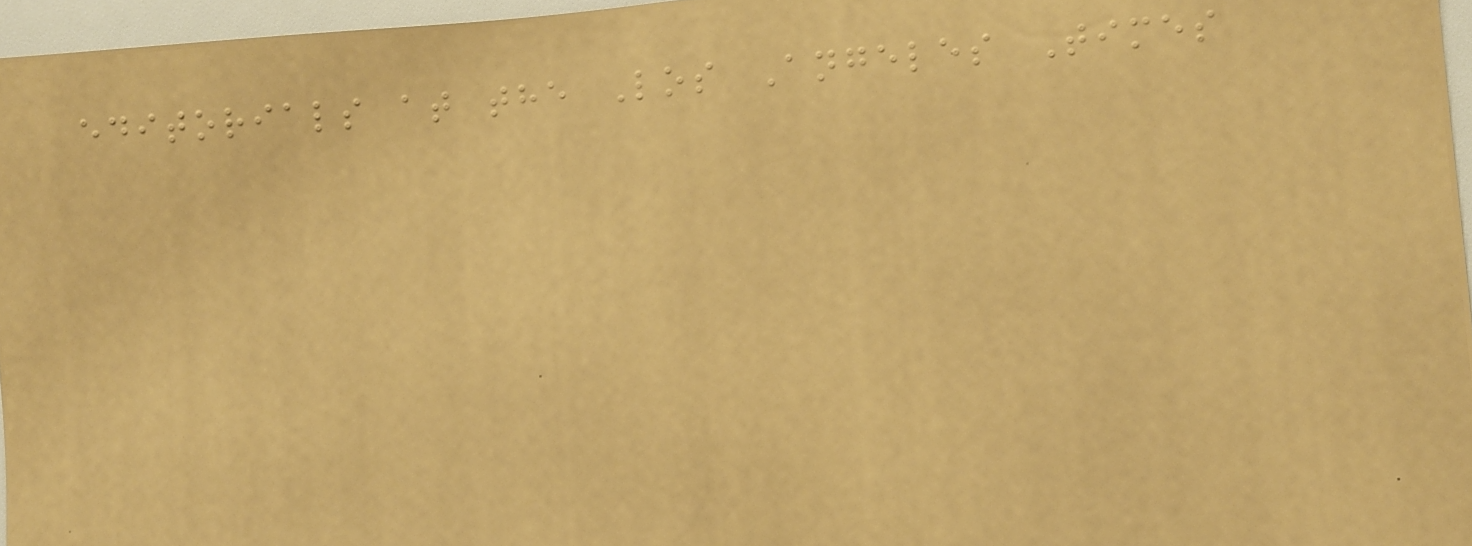editorials at the Los Angeles Times
